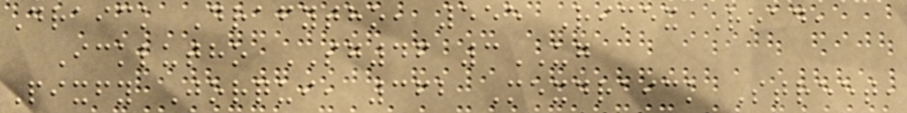Draick Drafytho, 555 Rimex Road,
Icklutho SG46 3UG
Pixfy Jorqui, 362 Mexdraick Street,
